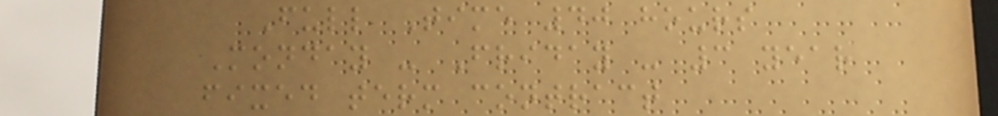Full Time 40 hours
Monday - Friday - 3 year
fixed term contract
